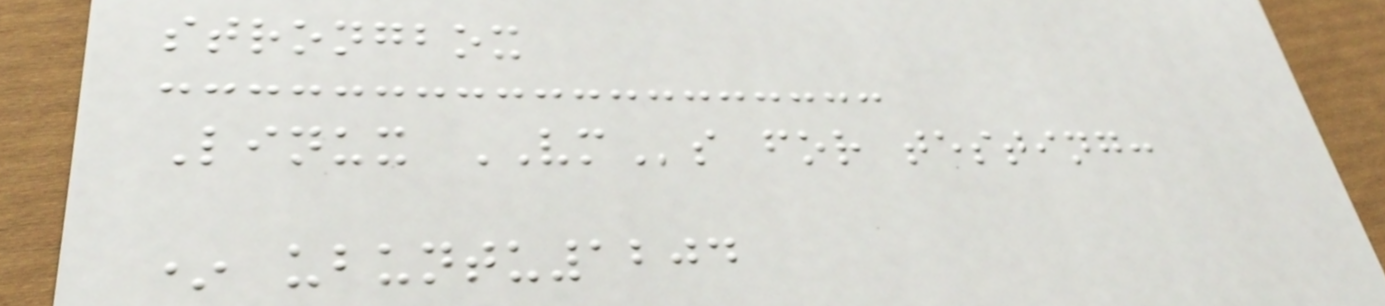strongbox
Linux VMs for testing:
* ubuntu1204
